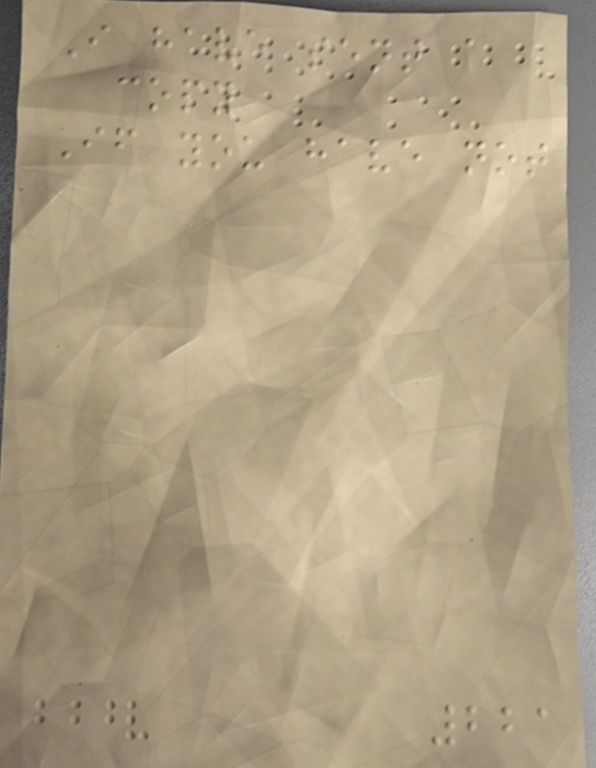I have sent a
copy
If you have not
221
